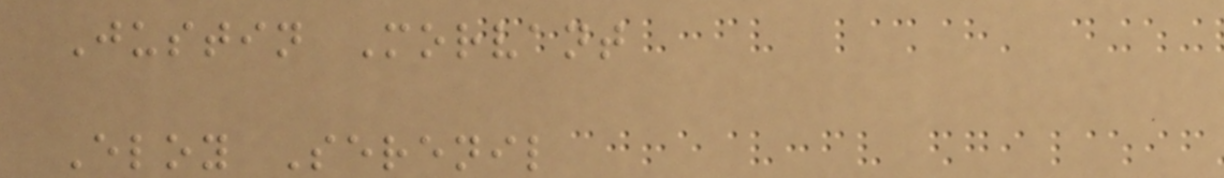Justin Morvant
Eloy Serenil
